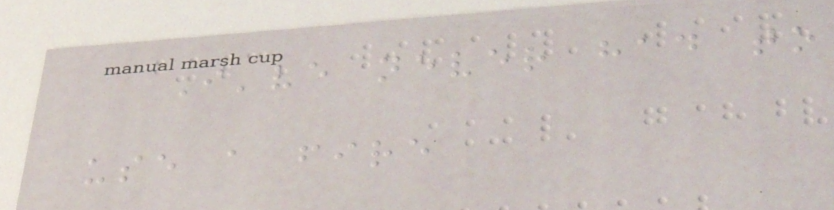I've never had to
use a fire
